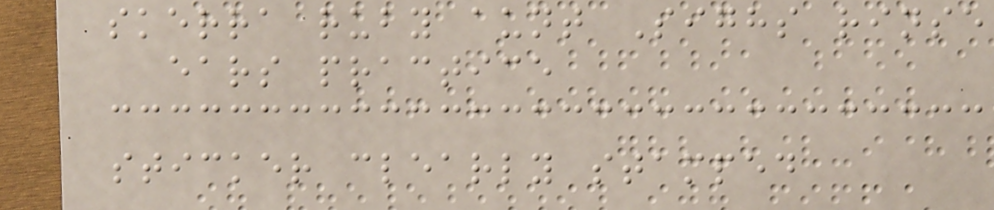skerra ruby aunt Sighs rinse
ears practice
sticker clearly stamped
